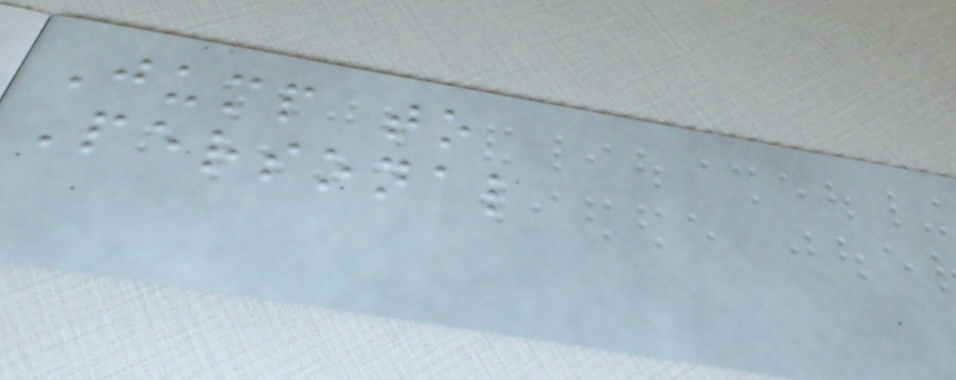Jump to
Personal
